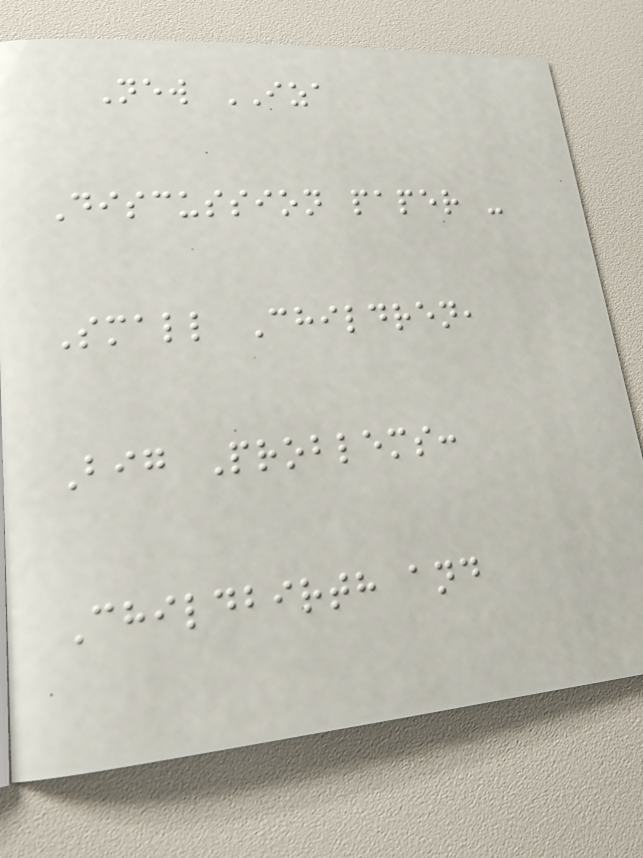New IZA
Discussion paper -
Small Children,
Big Problems:
Childbirth and
